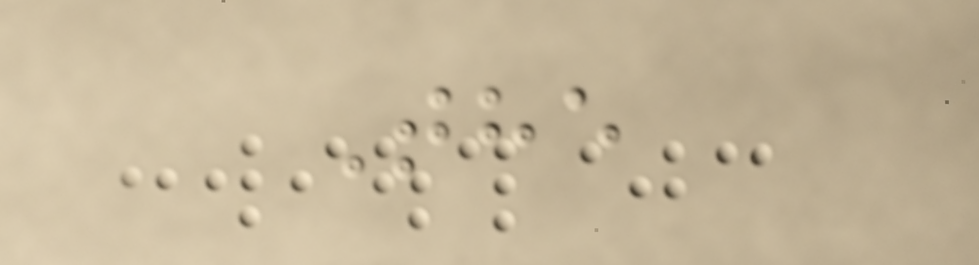The
